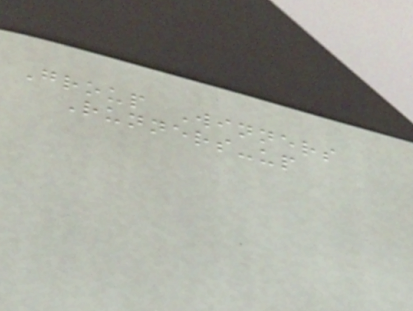Group Winners
Runners-up
